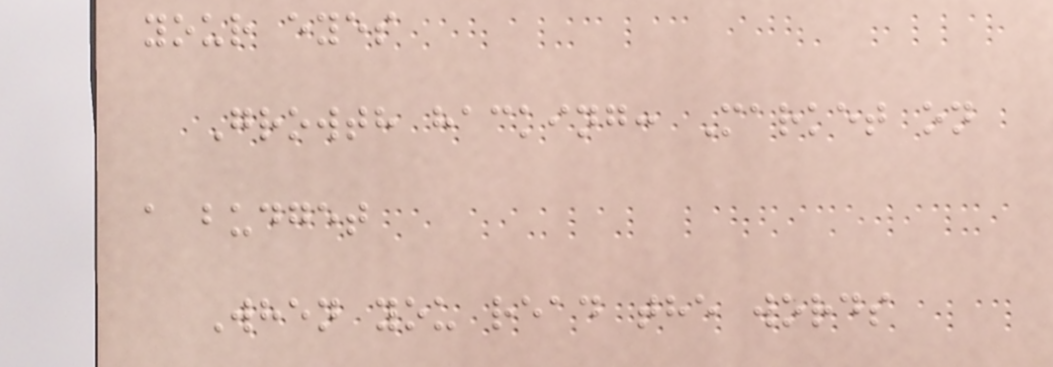your eyes
Growth hacking: Market on
a budget
When you read the words
